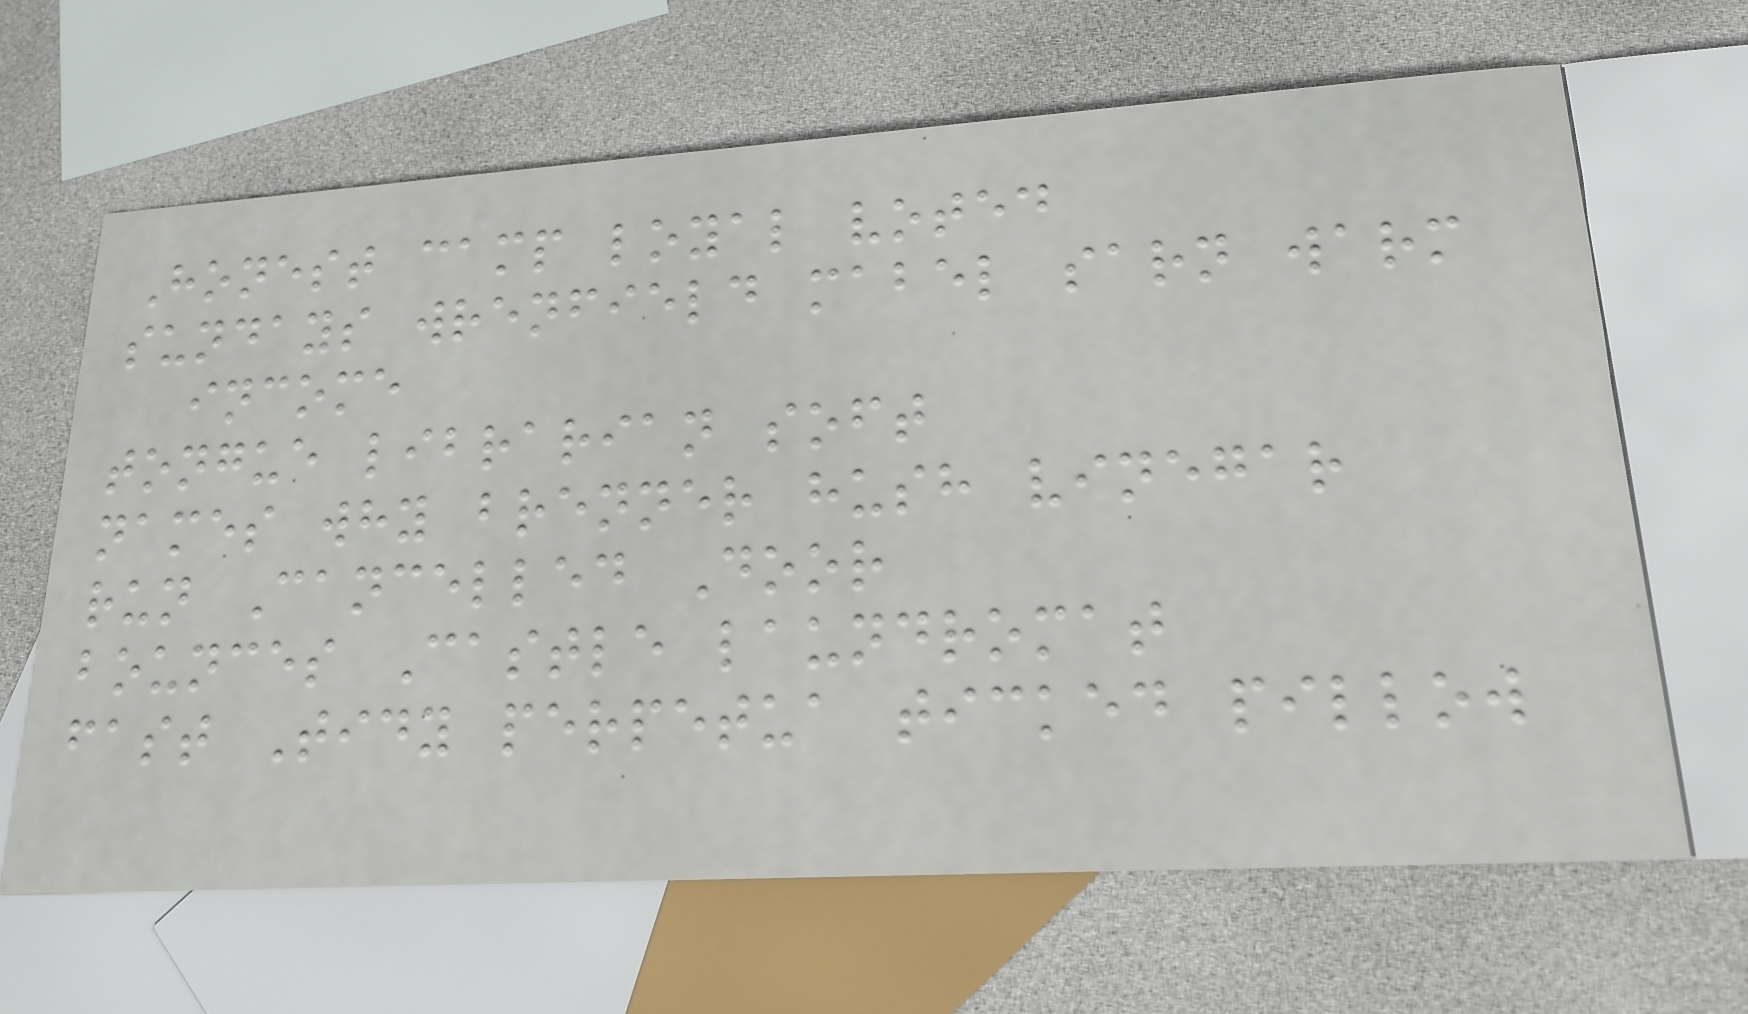Honest camp loyal voted
sundays wrenfield mabel sarn warm
income
tongue librarian soft
names why brenner hush vinegar
run Cancelled Door
bounces Castle laundromat
fast Tidy perpetua ticked pillow
